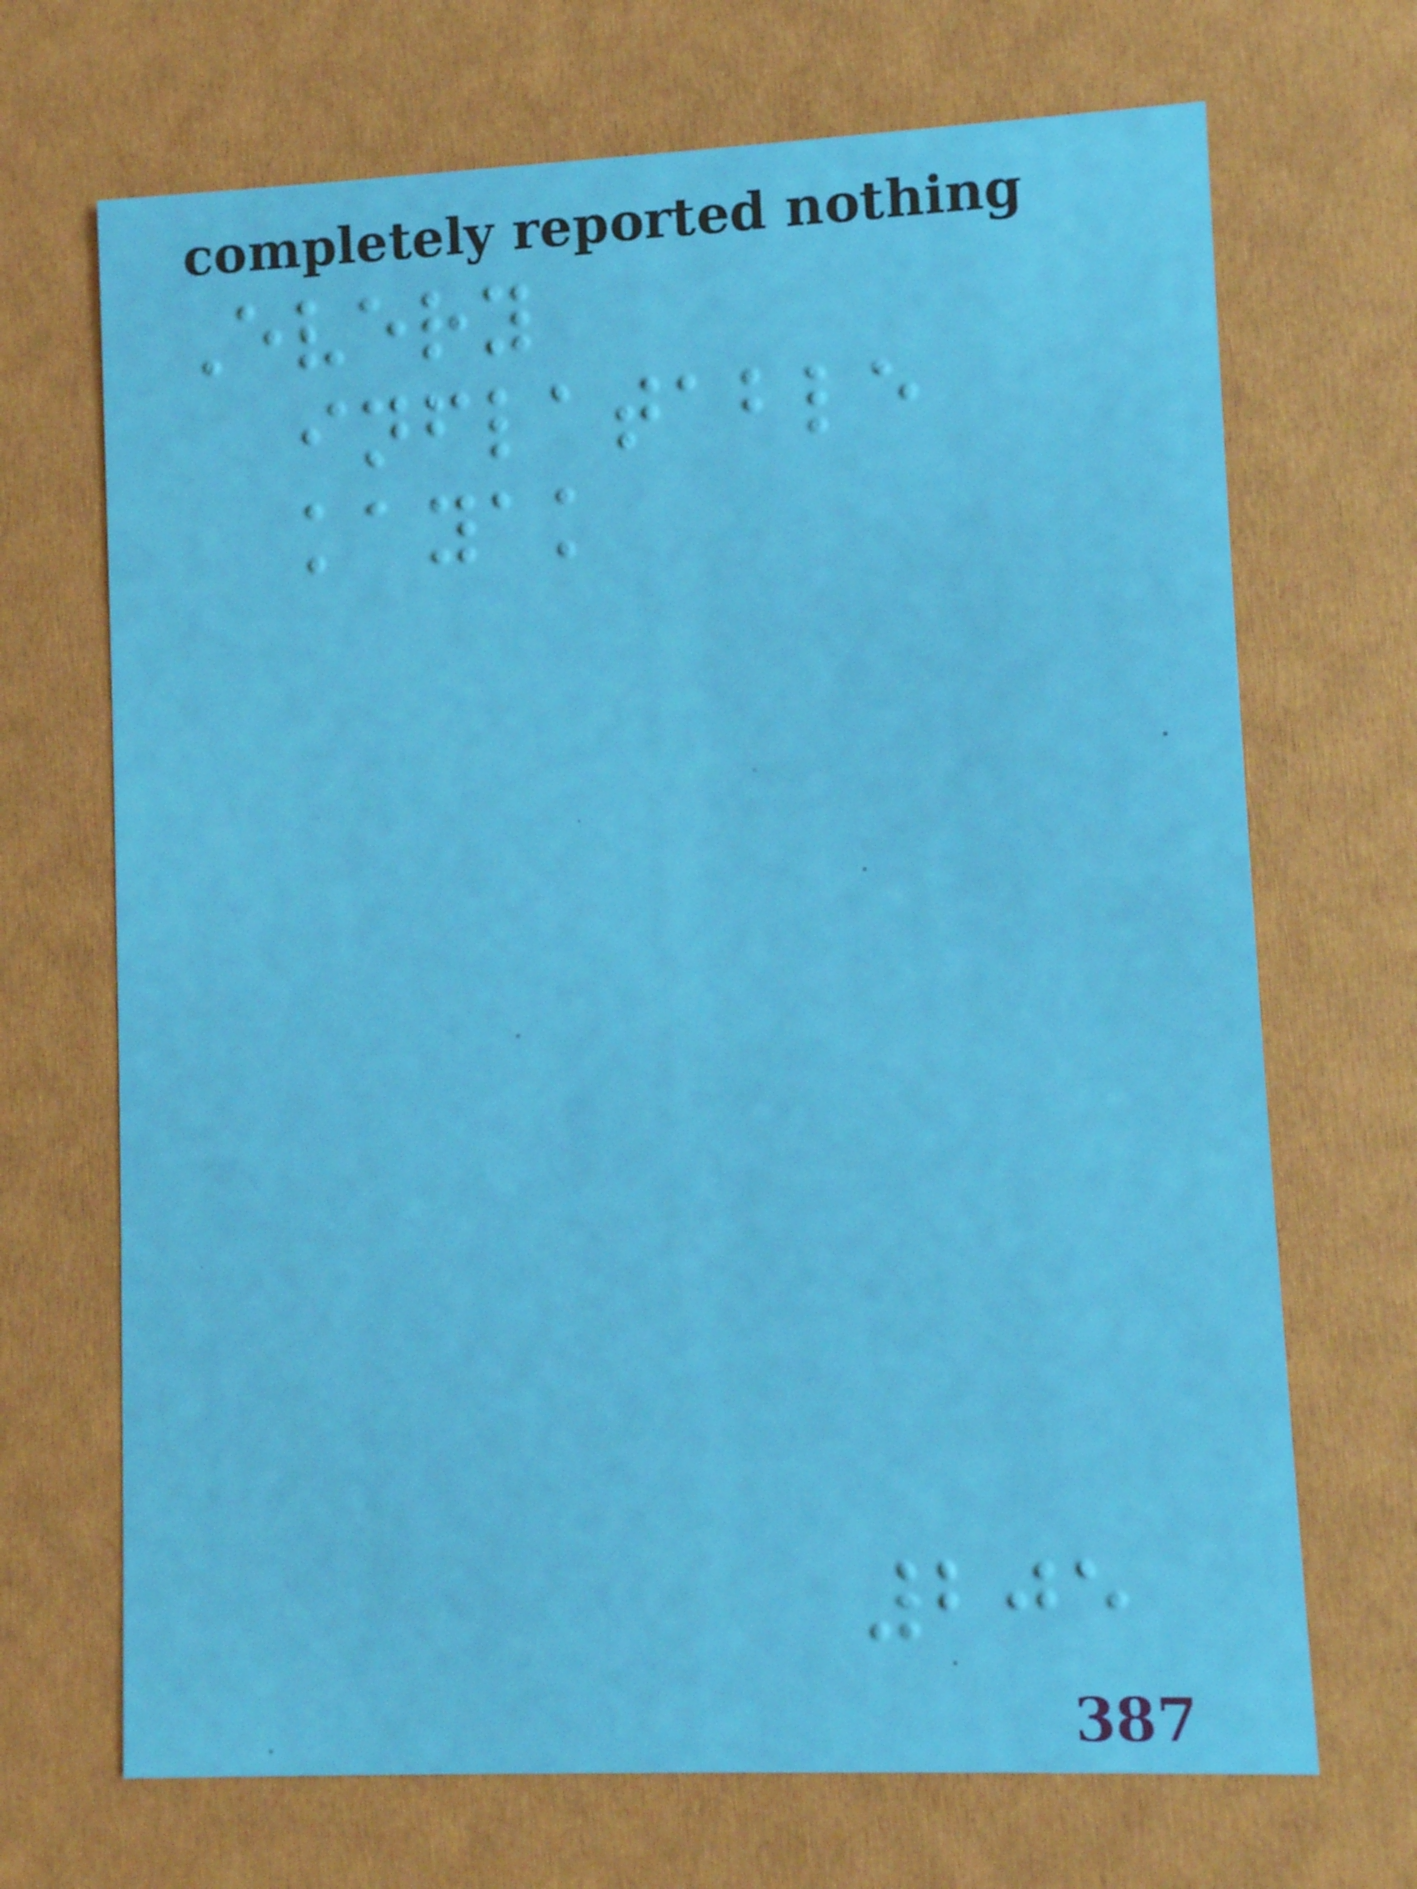Every
inflatable
kayak
205
